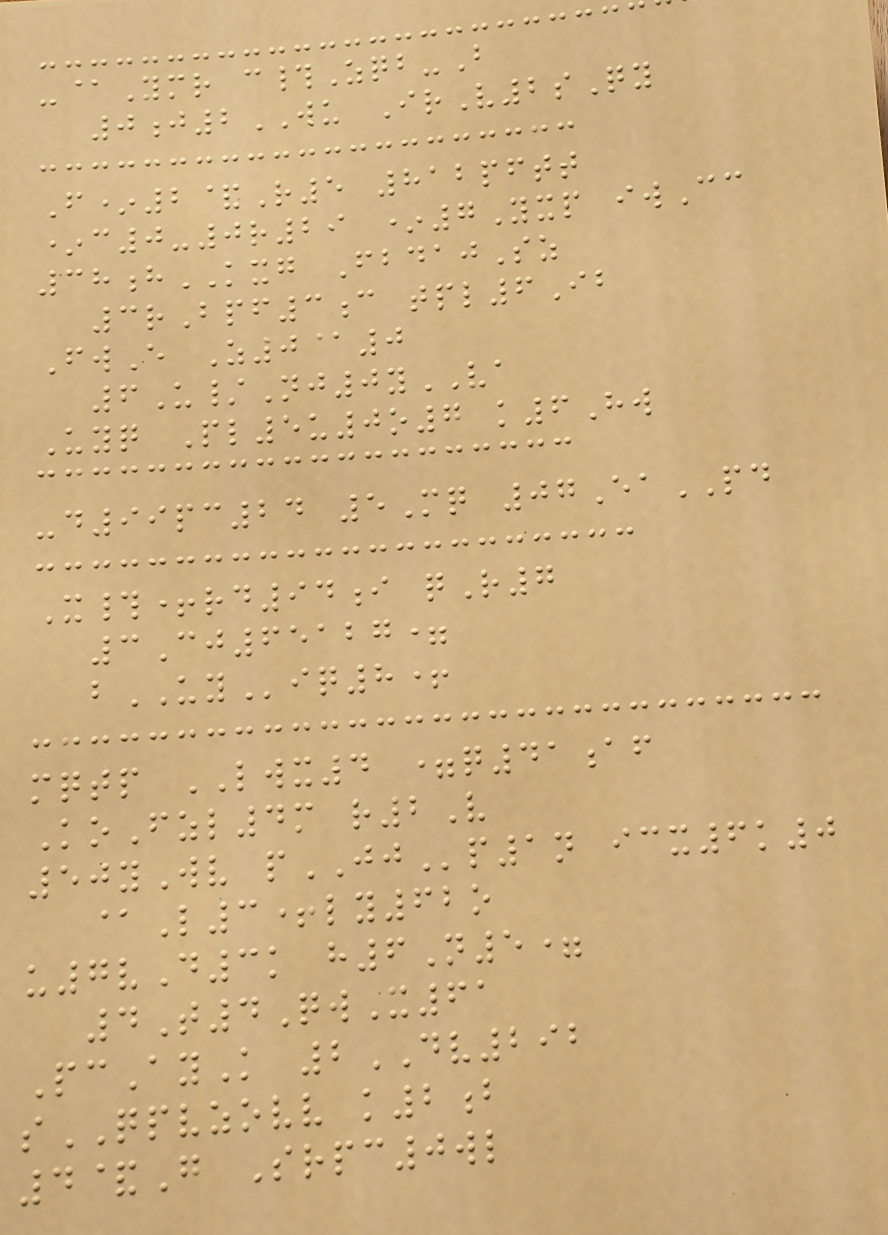-@Ymr c#Zqb-B
0j2WU IrV2sQy
F*2&R5 812pftt
*c0-0r29 *7Yxp iwCc
38hKXG FbdajSz
3rBpf3c tpl6Ib
FwE Z0@0
6U/Nj0yVA
Uyq Pl5u0o7 k6Hw
-d99pc24 5Mq 07EaPD
X#+rd94i qR7
3Cj65127=
bUYiq8+
mqtp LWX4 =q41af
KoFzl4m r2V
50yWv pJJp1n icx6k0
@L3+ly62o
u7vD3k h6N5=
4T4QwX61
PcAyK 2DV292
sQPVZOVV k2b
4&G Srpc0wl
